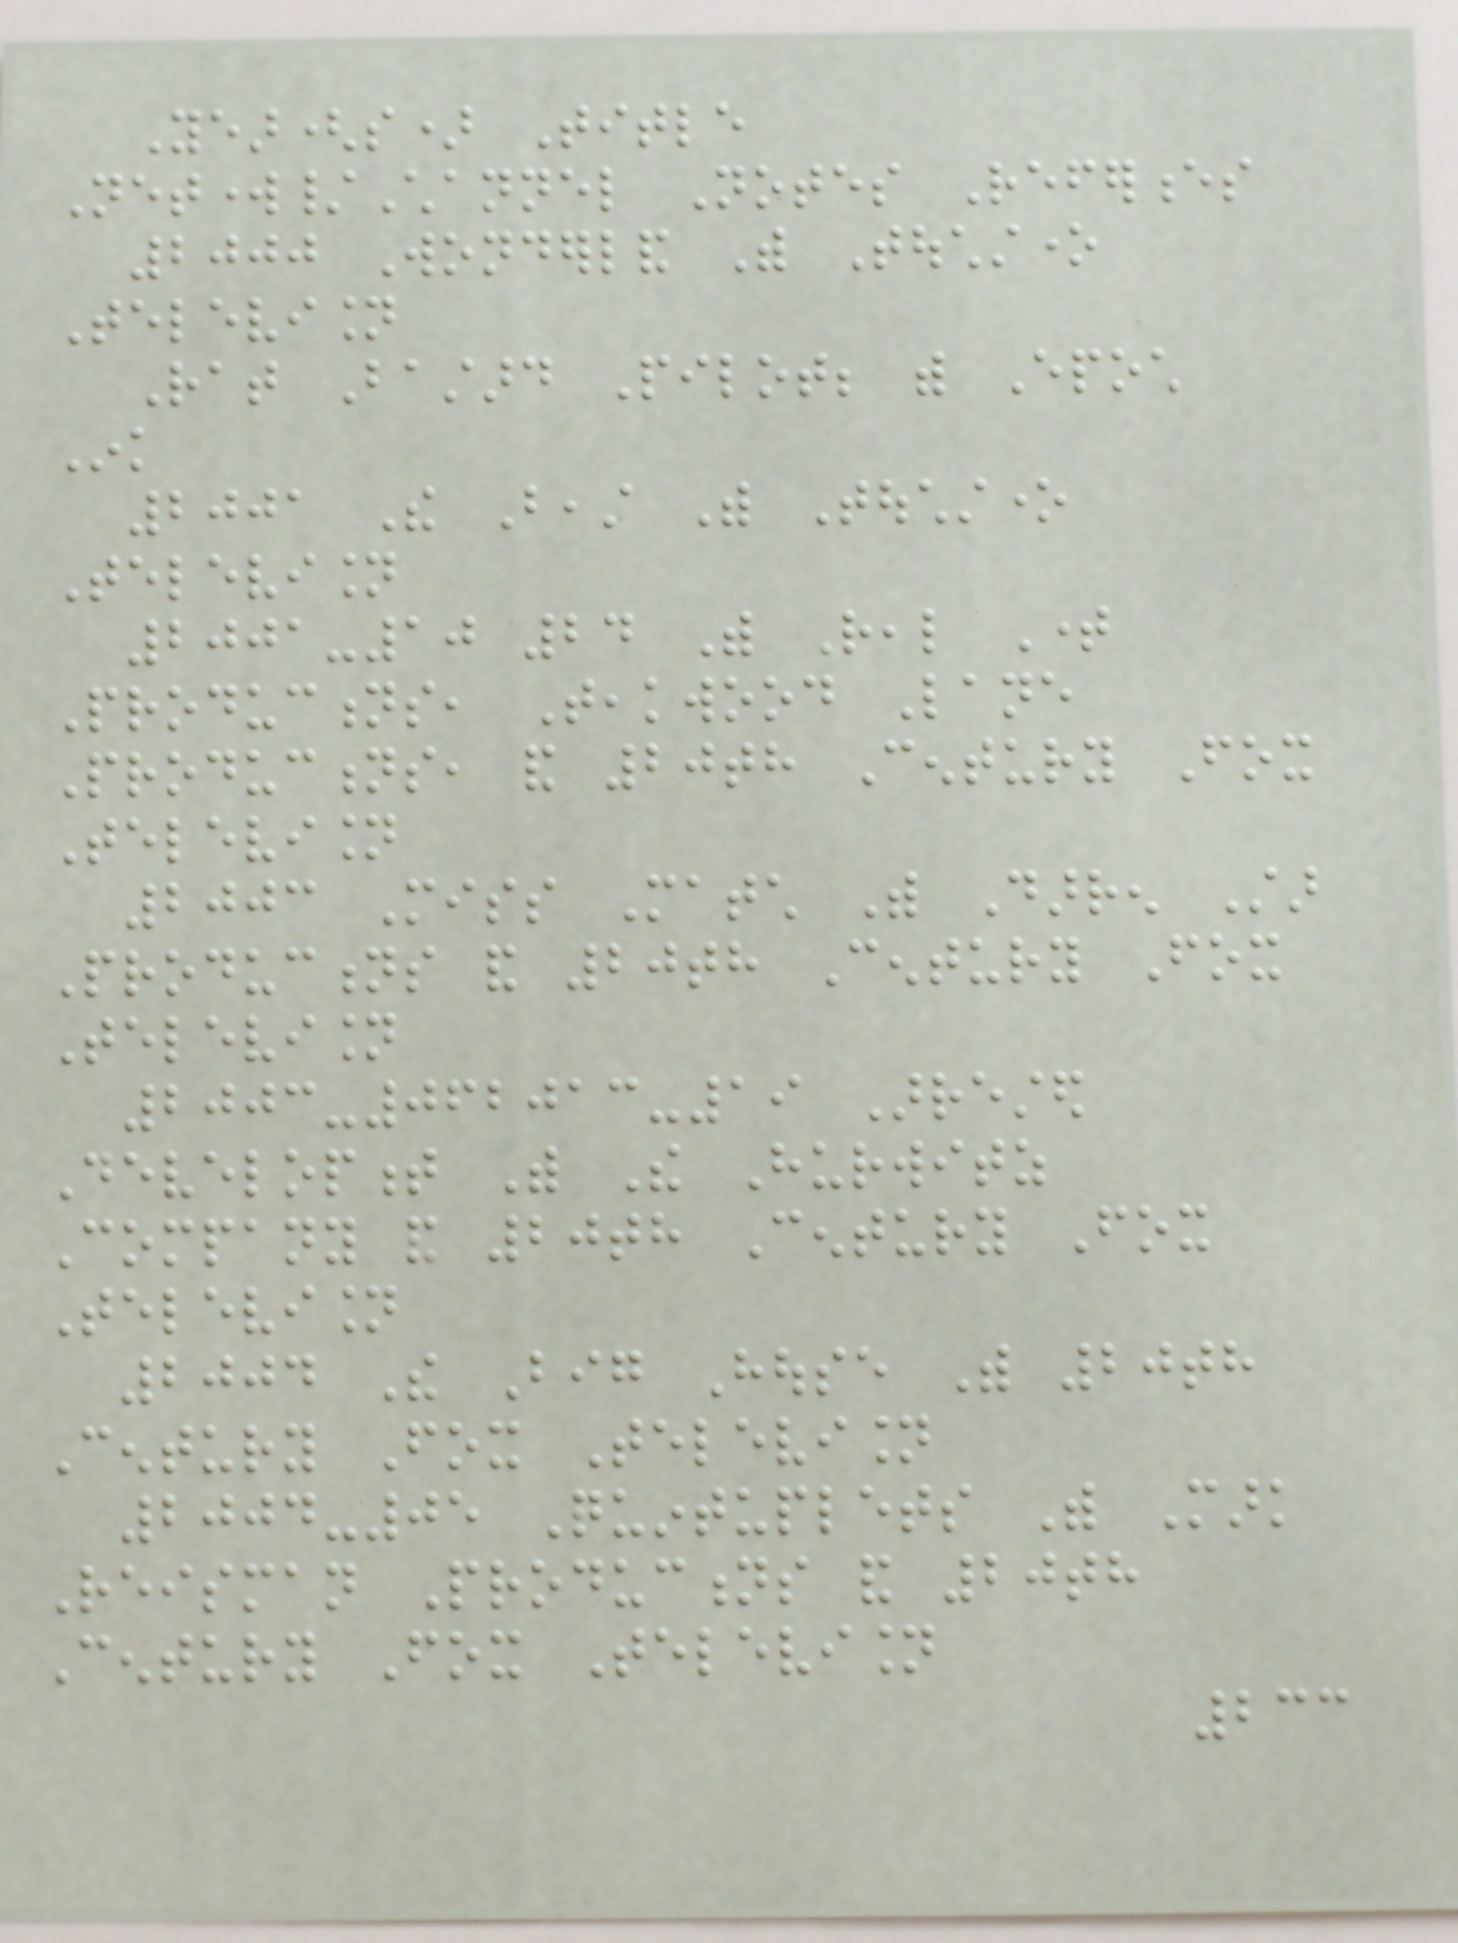Year(s) Title
Network/Channel Notes References
2000 Wonderland With Touchstone
Television
Rat Bastard Pilot; with Epoch
Ink
2001 The Beast With Touchstone
Television
2001-10 24 With Real Time
Productions, Teakwood Lane
Productions, and 20th Century Fox
Television
2003 Miss Match With Darren Star
Productions and 20th Century Fox
Television
2003-062013-19 Arrested
Development With The Hurwitz
Company and 20th Century Fox
Television
2004 The Big House With 20th
Century Fox Television
2004-05 Quintuplets With Mark
Reisman Productions and 20th
Century Fox Television
233
